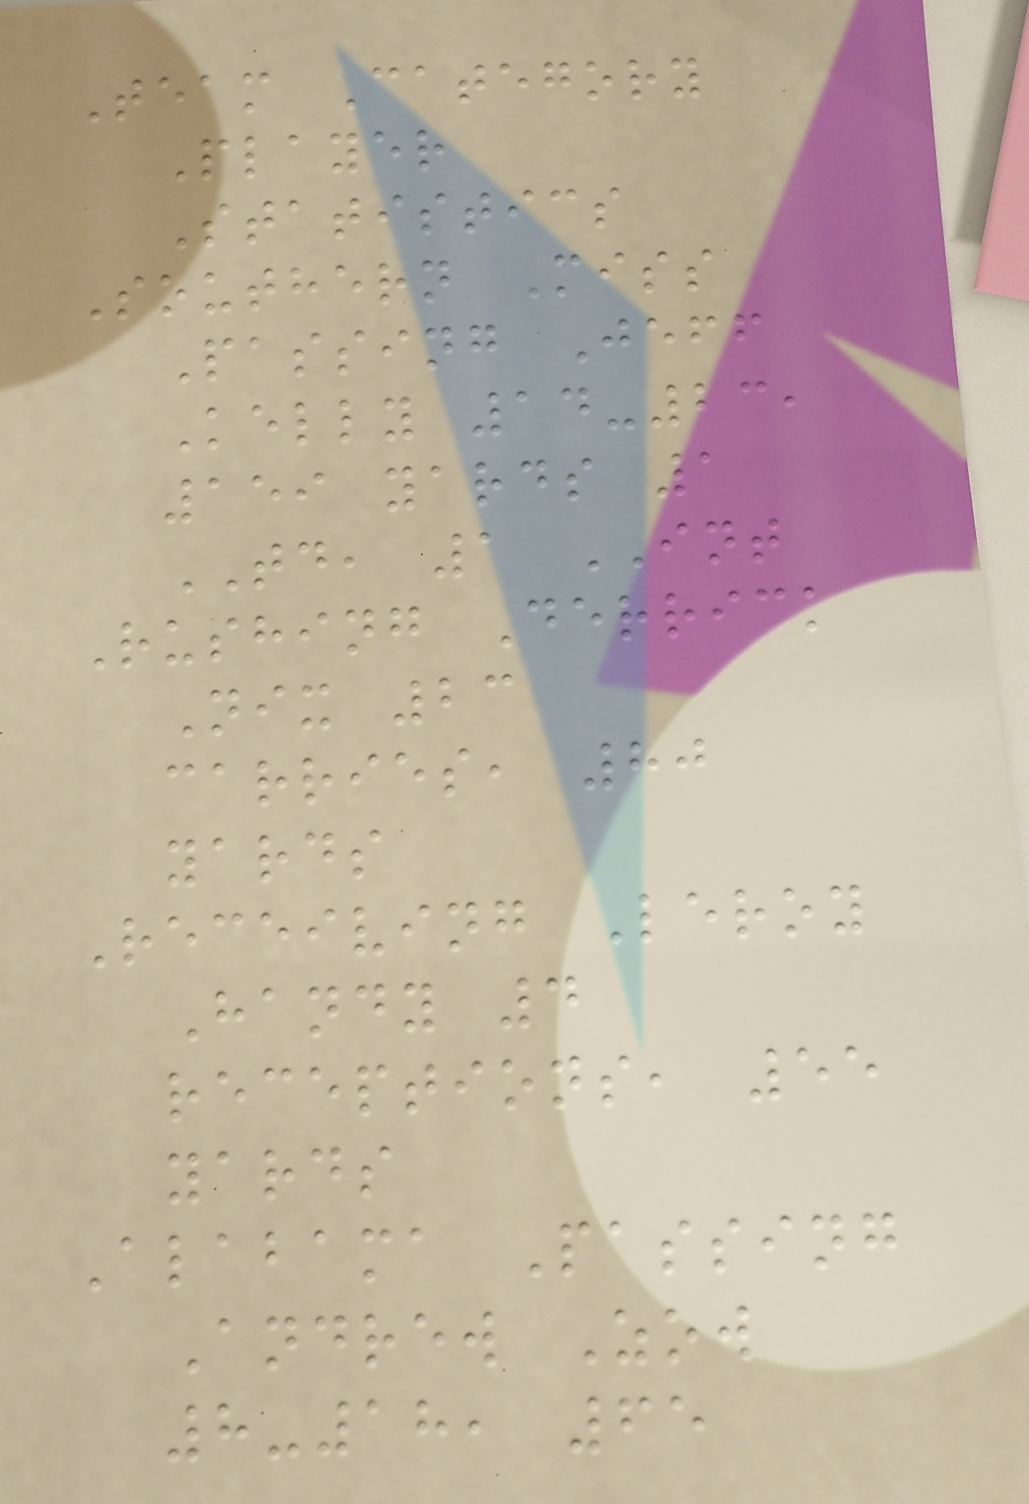Team Category
Player
Statistics
Southern Miss
Passing Jeff
Kelly 14-23,
159 yards 1
TD, 1 INT
Rushing Derrick
Nix 23
carries, 80
yards
Receiving Leroy
Handy 4
receptions, 55
yards
Alabama Passing
Andrew Zow
8-18, 65
